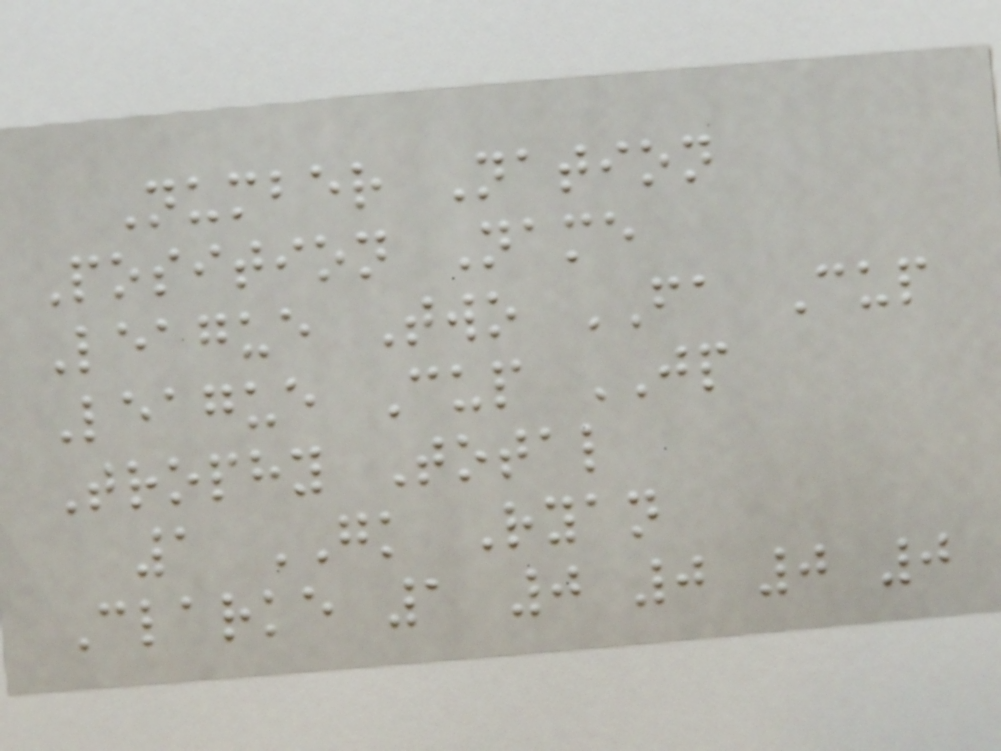Number Nation
Position Name
League Two FA Cup
League Cup JP
Trophy Total
1 GK Ryan
Clarke 1 0 0 0 0
